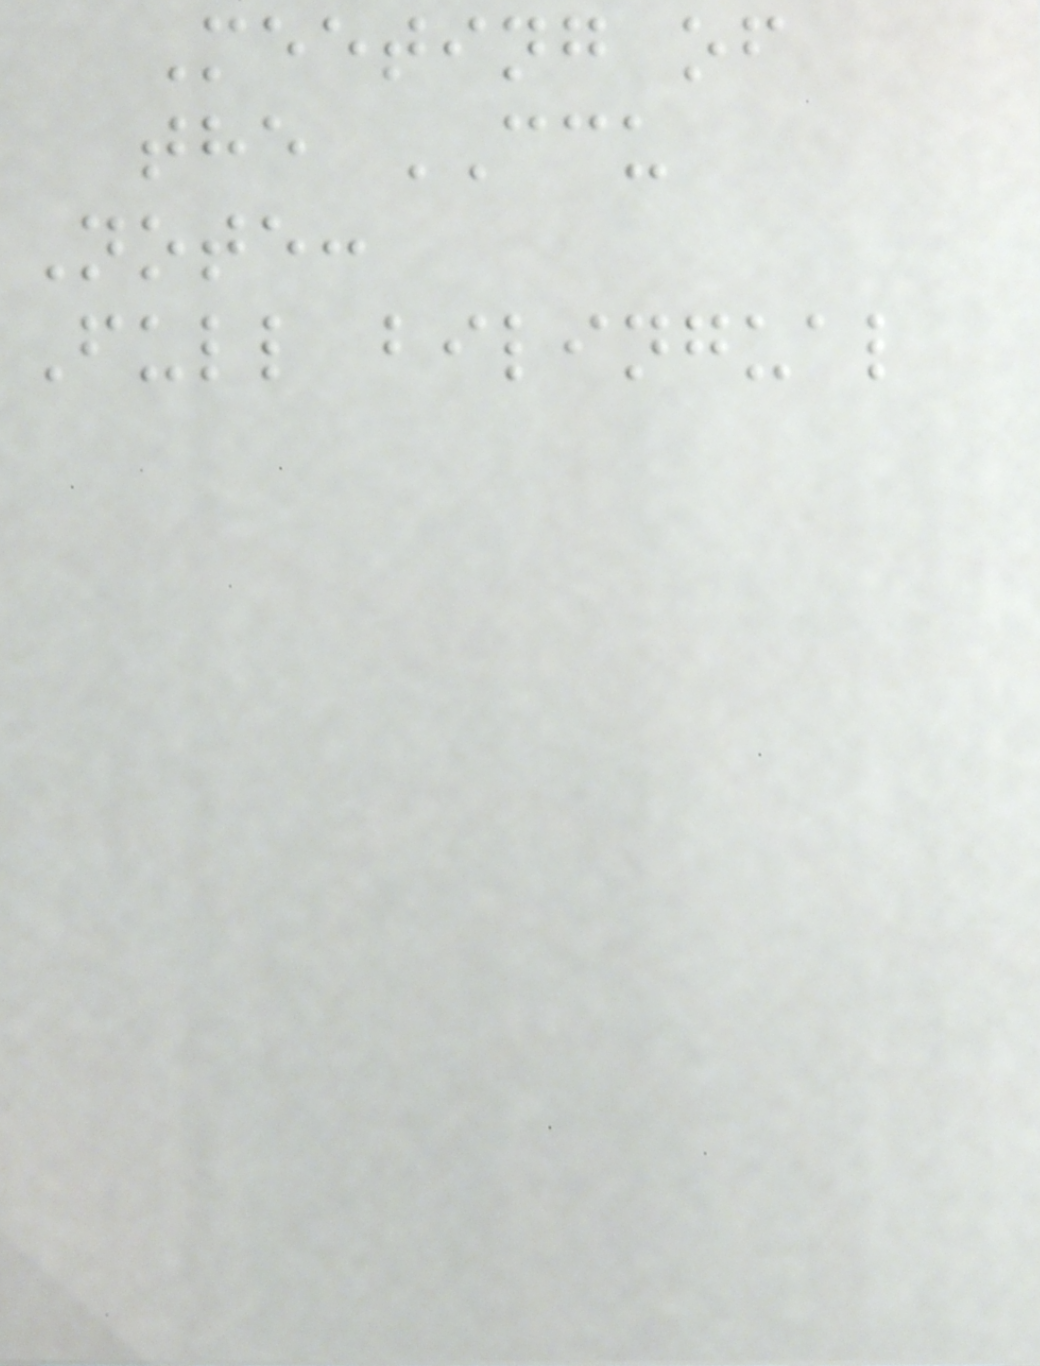Meeting of
the CCU
Note:
Full bilingual
